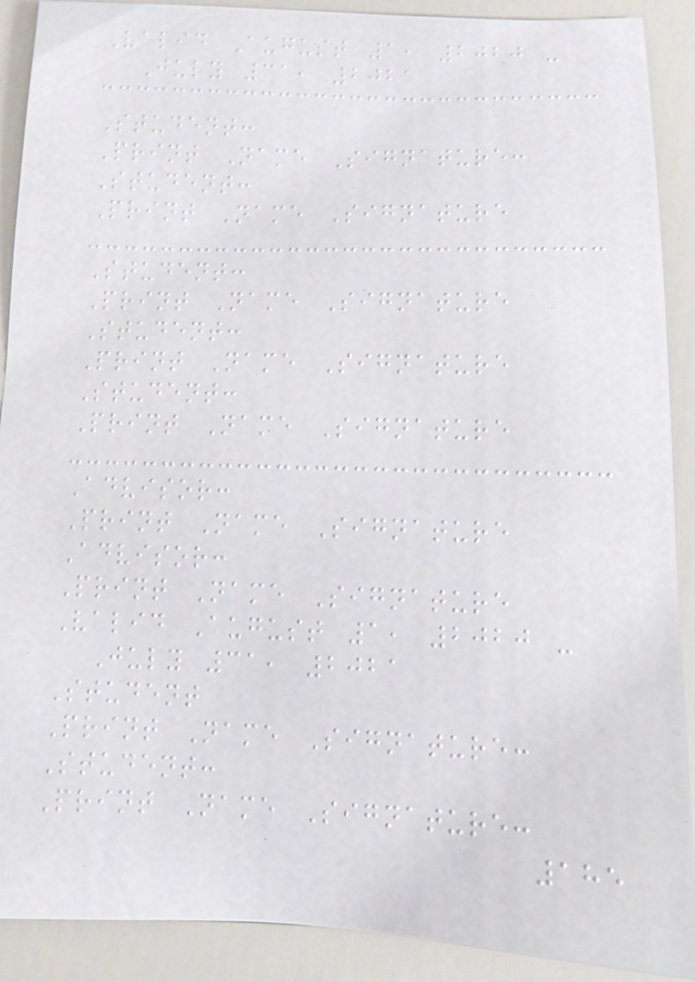Valid August 1, 2020 -
July 31, 2021
Student:
Print Name Signature:
Student:
Print Name Signature
Student:
Print Name Signature
Student:
Print Name Signature
Student:
Print Name Signature
Advisor:
Print Name Signature
Advisor:
Print Name Signature
Valid August 1, 2020 -
July 31, 2021
Student
Print Name Signature:
Student:
Print Name Signature:
185
